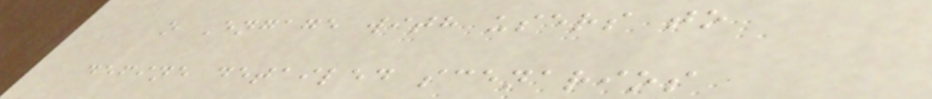o Engage with users to
define detailed scenarios
